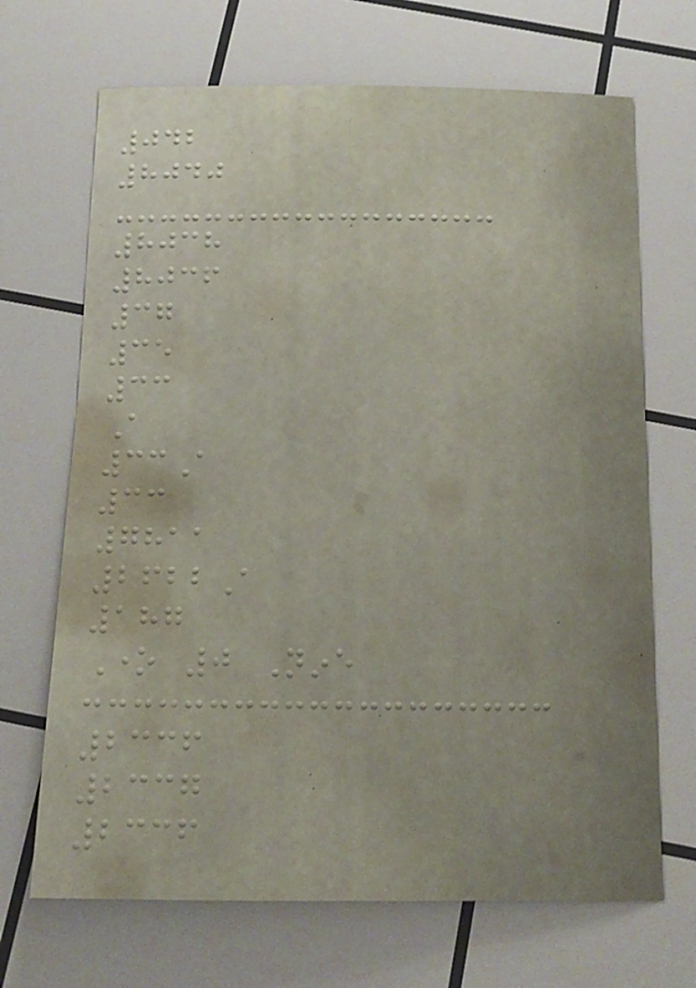042
8040
8038
8036
37
35
33
A
33A
33
7811
2622A
187
One 0 Nine
2336
2337
2336
